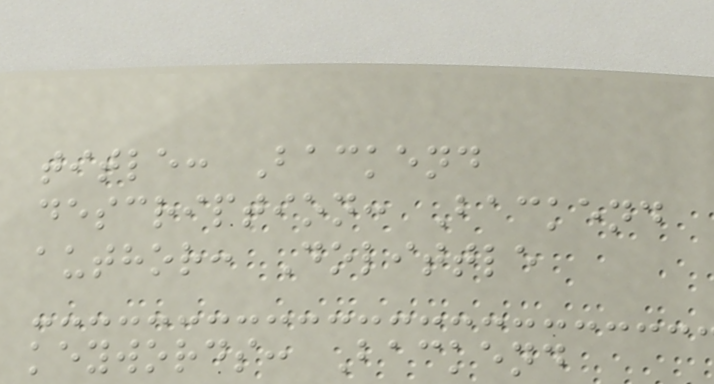title: Backend
description: Backend
author: Dolittle
keywords: Backend
